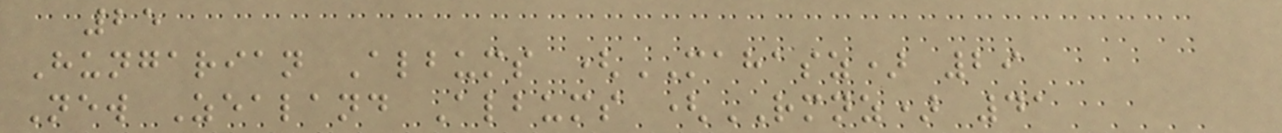25
Hungarian Albums (MAHASZ) 29
New Zealand Albums (RMNZ) 41
